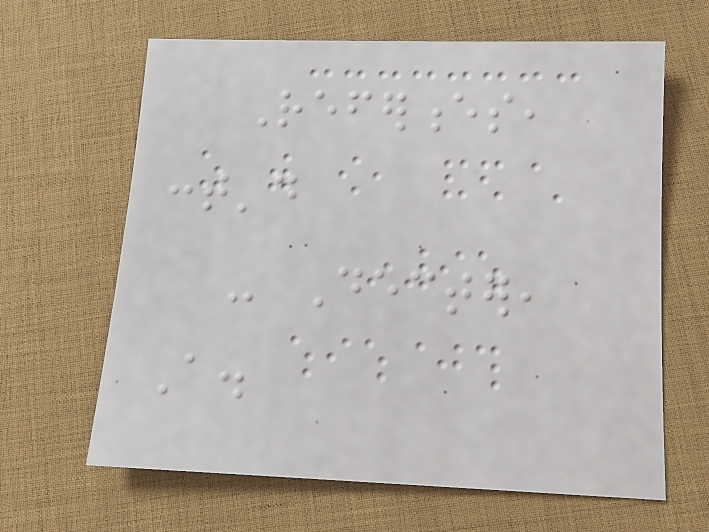References,
cont'd
- Decter,
A.
